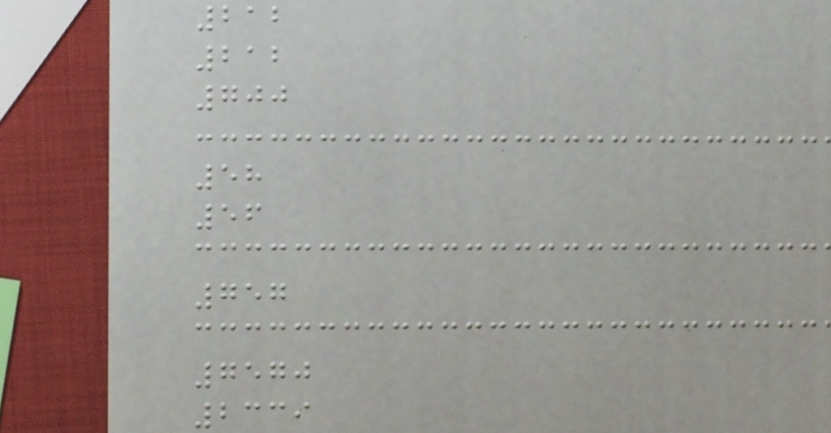212
212
700
58
56
757
7570
2339
